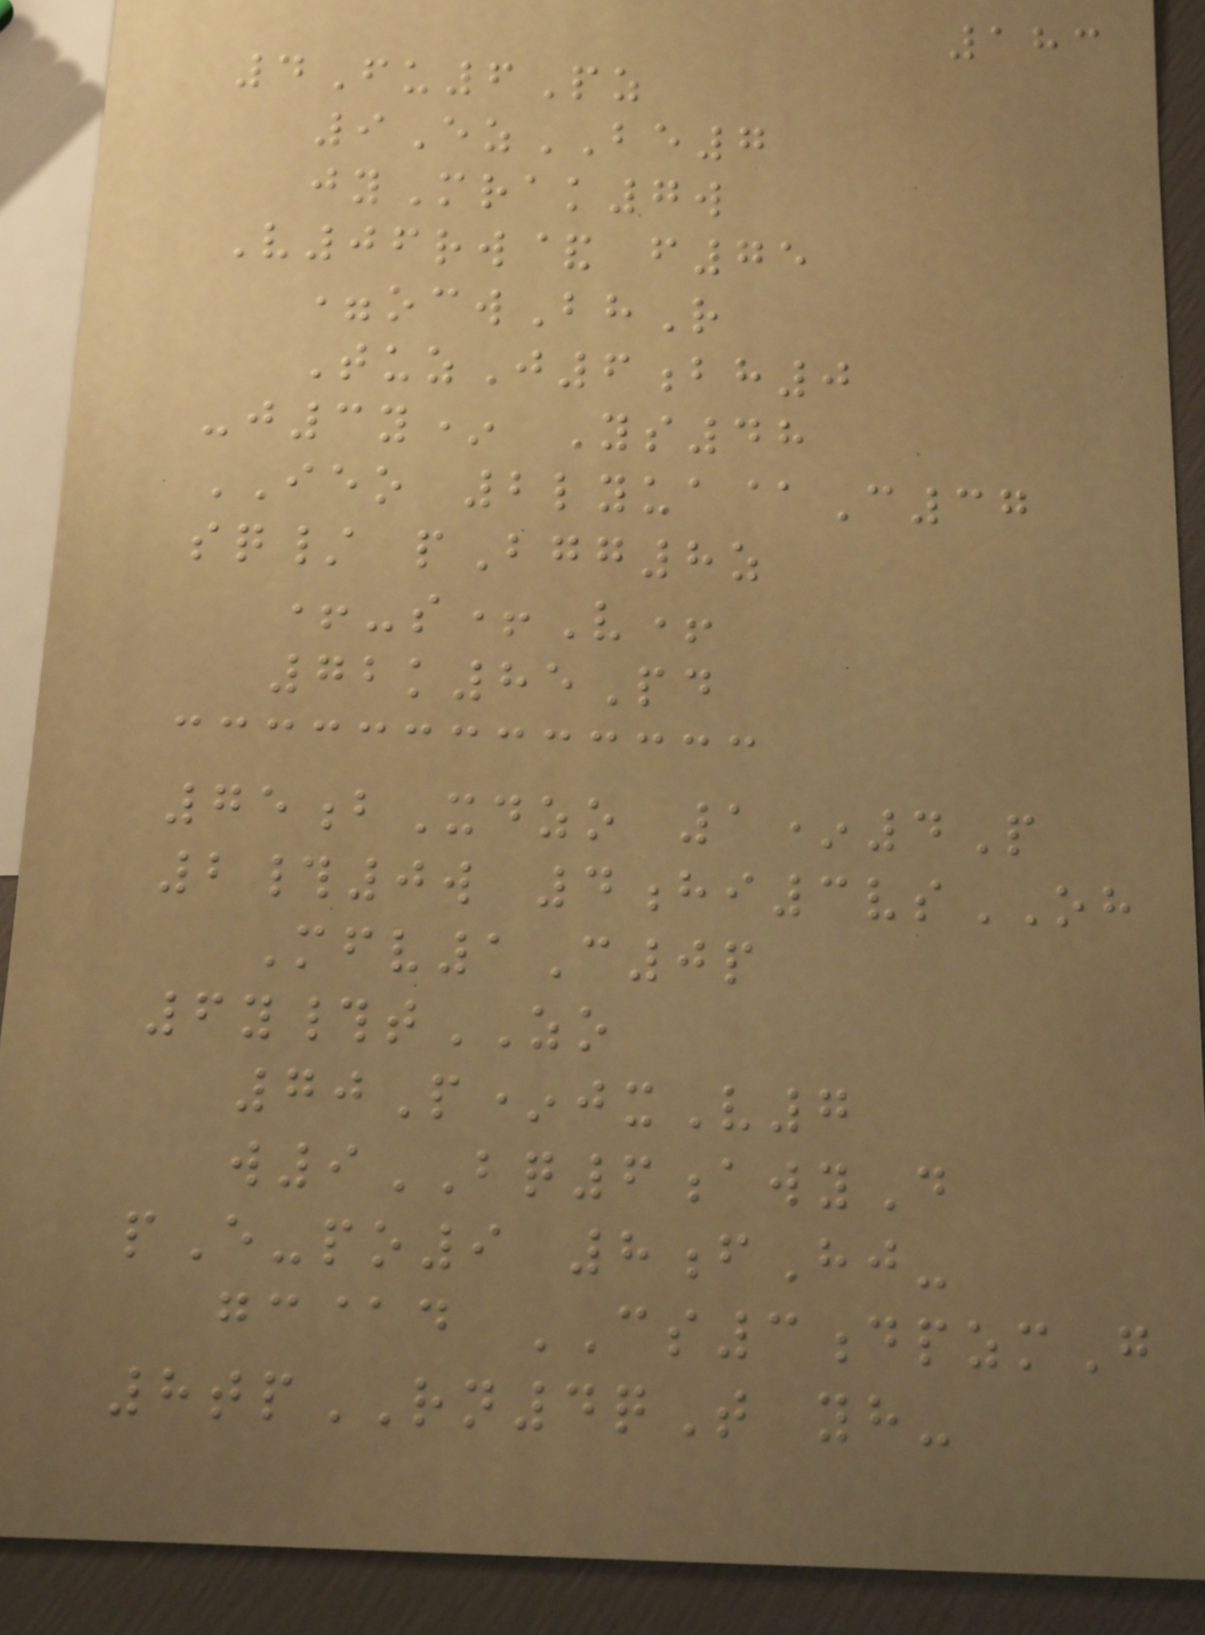183
4Fu6Pz
9EzBE7
jyMrak7w
V06rw& f75
=ocwBhR
TuzJ6bh0
-j3y* Ys48
IEO 2lyua@C37
sq/ pBgg8z
+-s+V+
72k85Pd
75bXdzo 1*4P
2#0w 4hi3vsOH
Mfv1C0p
6y#tZO
70P*jxV7
w9BQ6awyD
pE-po9 8fHj-
gc@d CS3dpzmG
8tpRN4qT yh-
